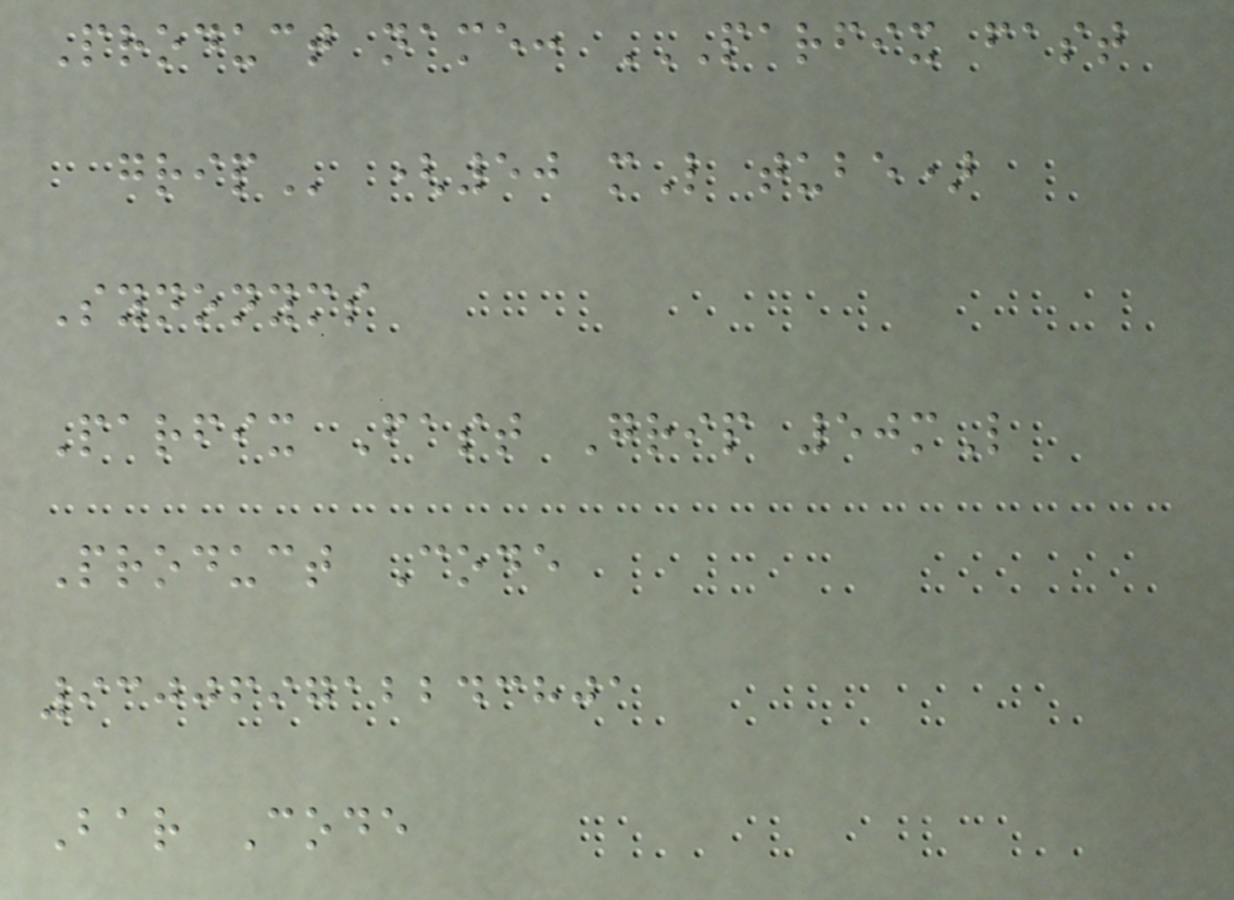Product name: PARFIX FAST
GRIP (50 mL tube)
Synonyms
Parfix Fast Grip 50mL
Product Code
930069712243801
Bar Code
